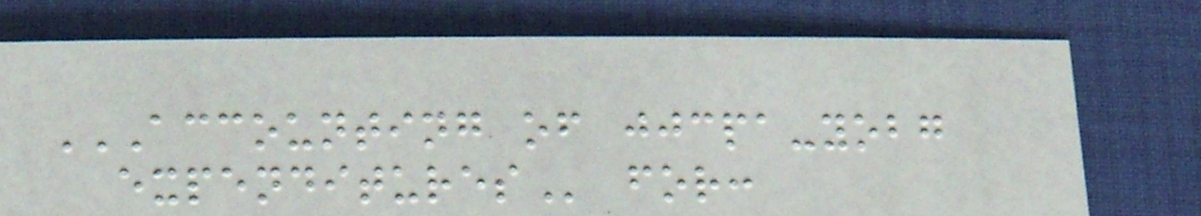ACCOUNTING OF JJCPA-YOBG
EXPENDITURES for:
